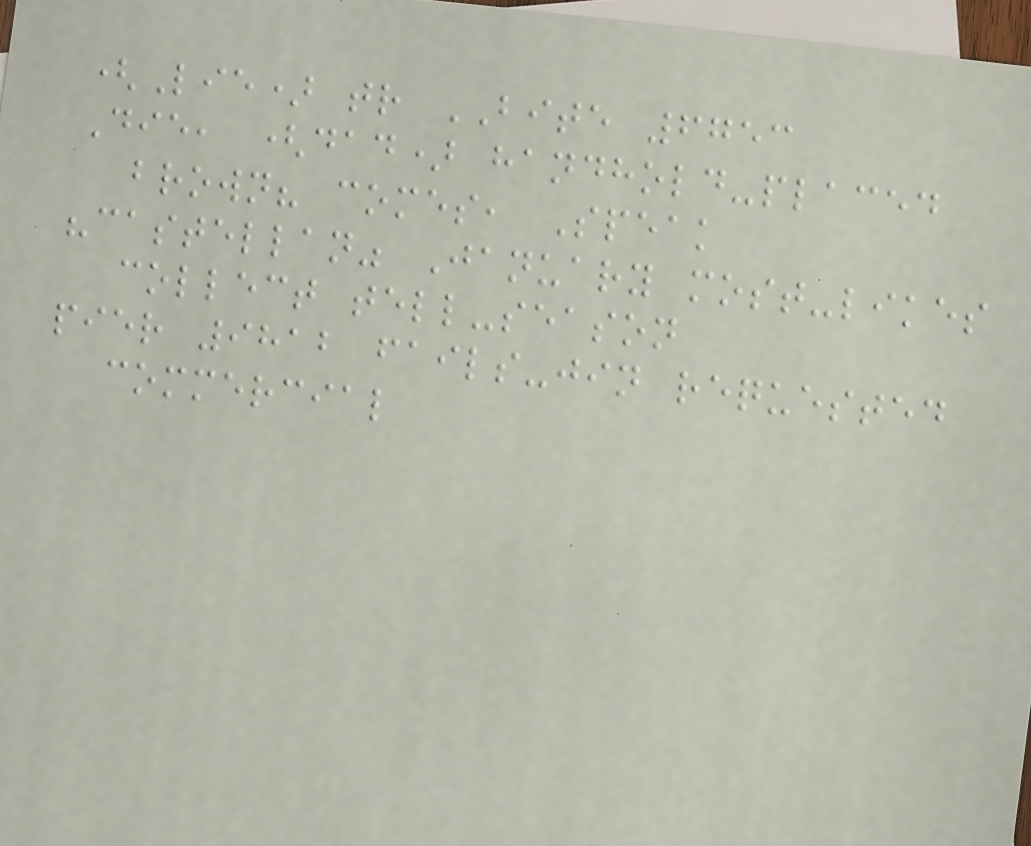(Lie) tr BITE 6753
Die, (dad) handhold-placed
brown? comes, Speak
"castellan" January most-likes
collect tell-season
pier 9812 fails-jin requested
commercial
